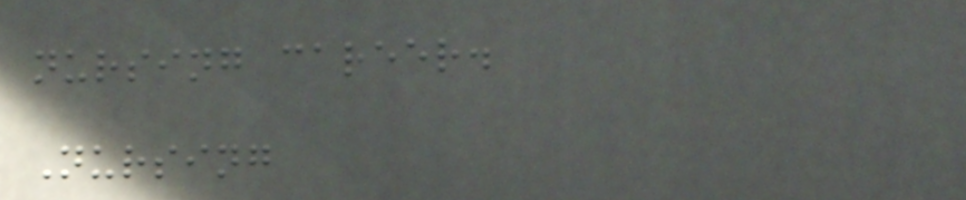nursing career.
Nursing
